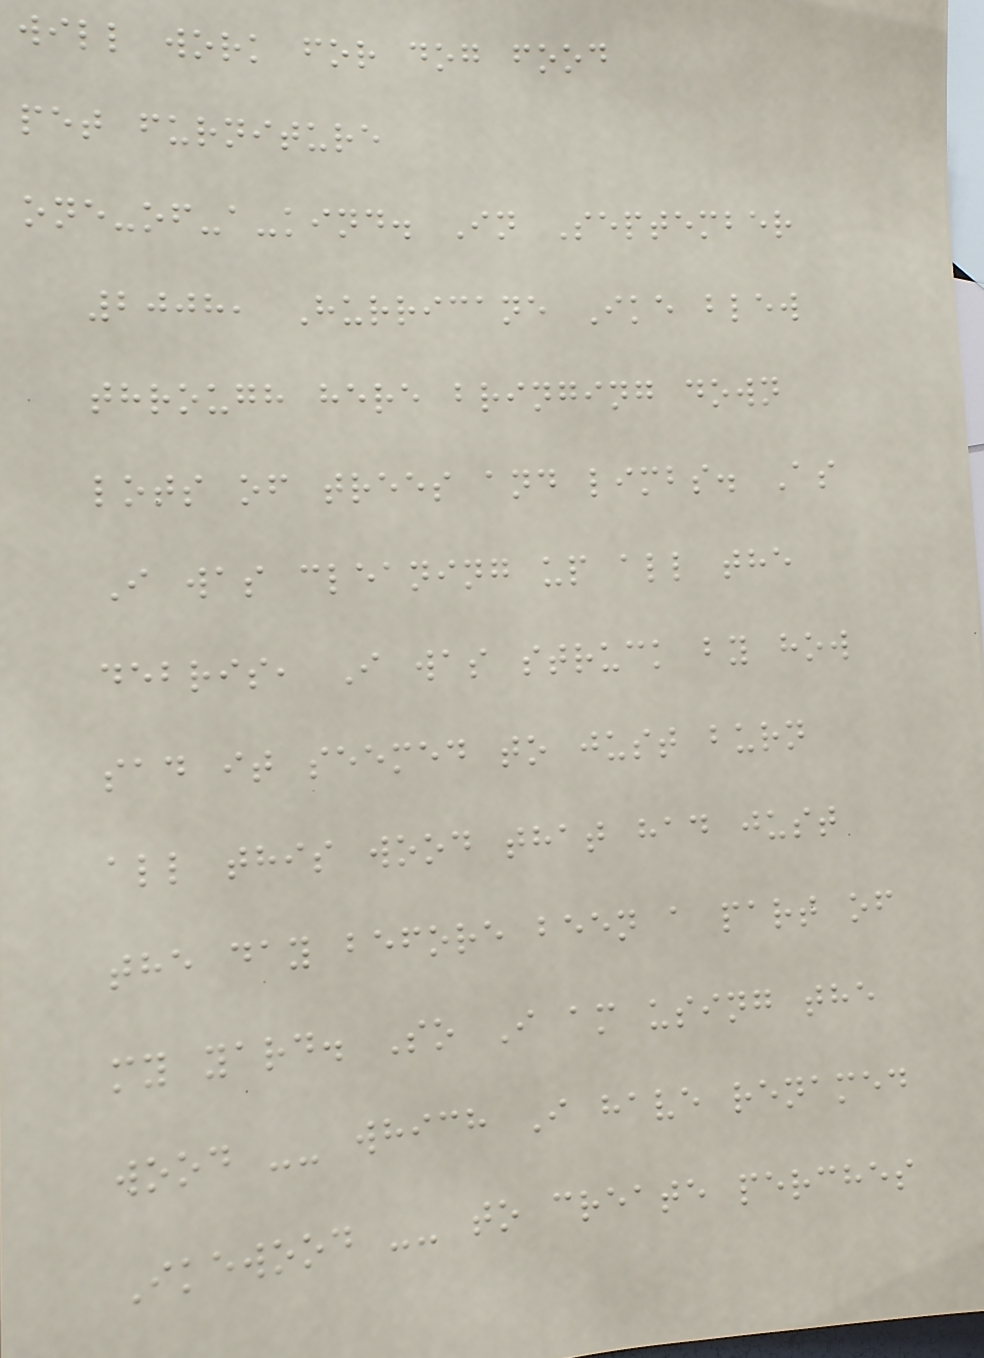will work for dog food
pet furniture
one-of-a-kind. In September
2008, Hurricane Ike blew
through here bringing down
lots of trees and limbs. As
I was cleaning up all the
debris, I was struck by how
sad it seemed to just burn
all this wood that had just
the day before been a part of
my yard. So I am using the
wood -- which I have renamed
Ikewood -- to create perches
